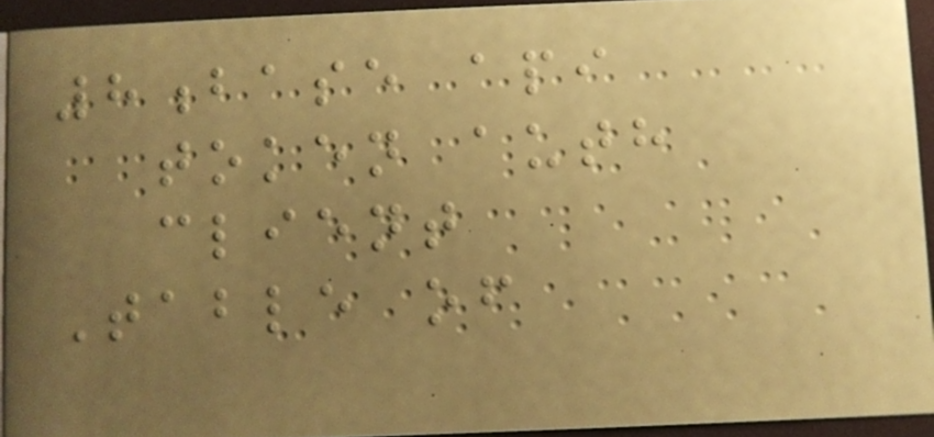8base api
token auth
client
Table of
